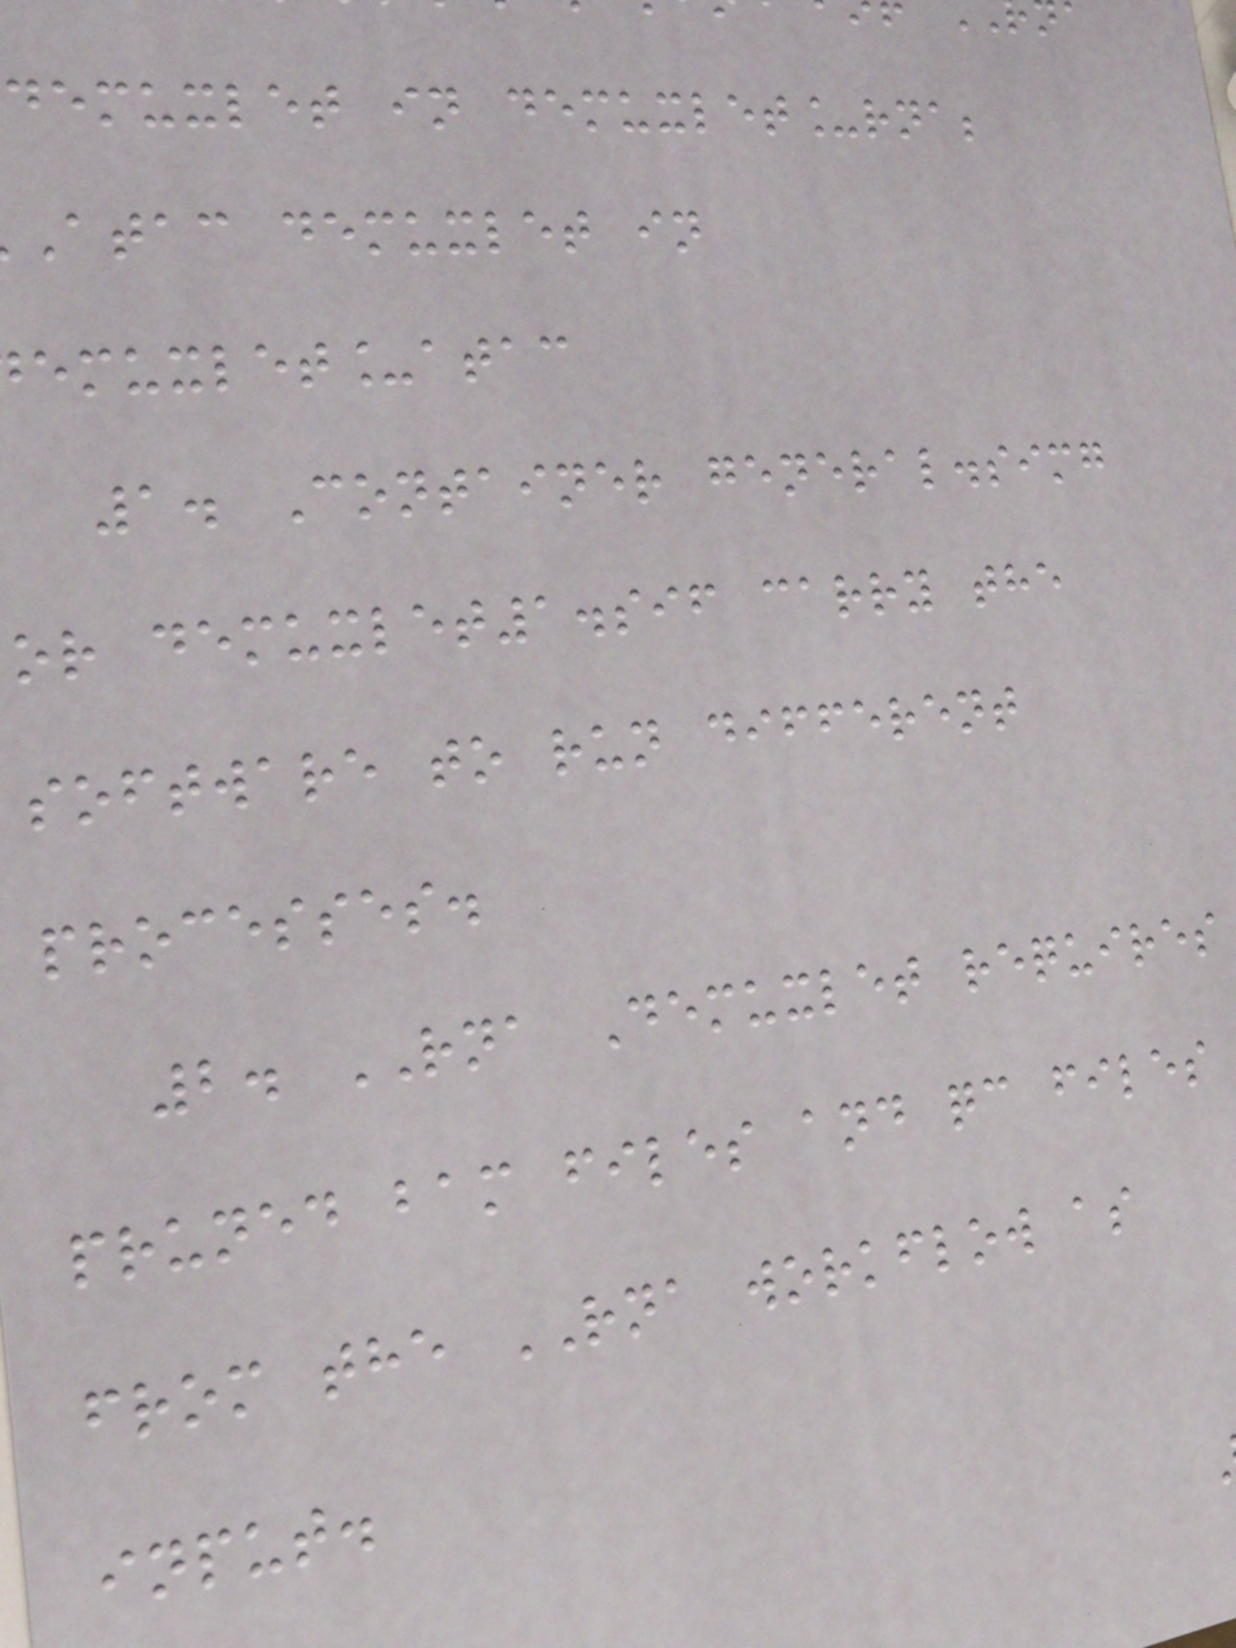demuxlet in demuxlet_rna;
atac demuxlet in
emuxlet_atac
1. Container general.simg
or demuxlet1.sif carry the
software to run different
processes.
2. RNA Demuxlet requires
pruned bam files and qc files
from the RNA workflow as
input.
